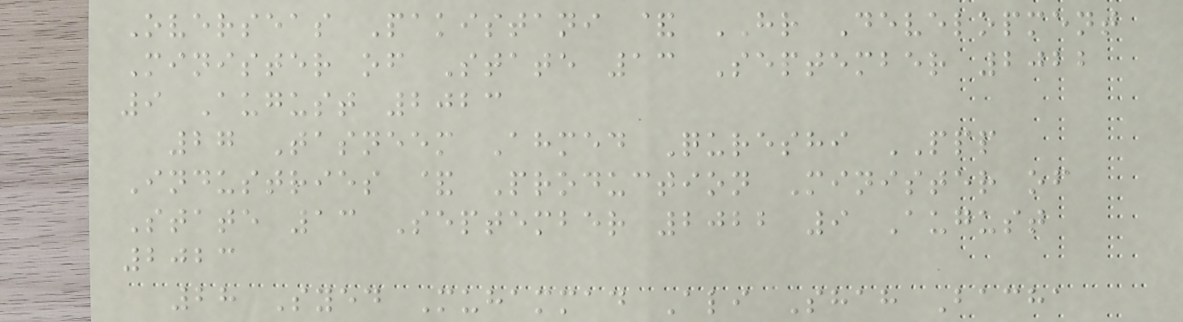Overseas Pakistani & HR Development
Minister of State 13 September 2022
9 August 2023
27 Tasneem Ahmed Qureshi PPP
Industries & Production Minister of
State 13 September 2022 9 August
2023
28 Syed Muhammad Ali Shah Bacha
